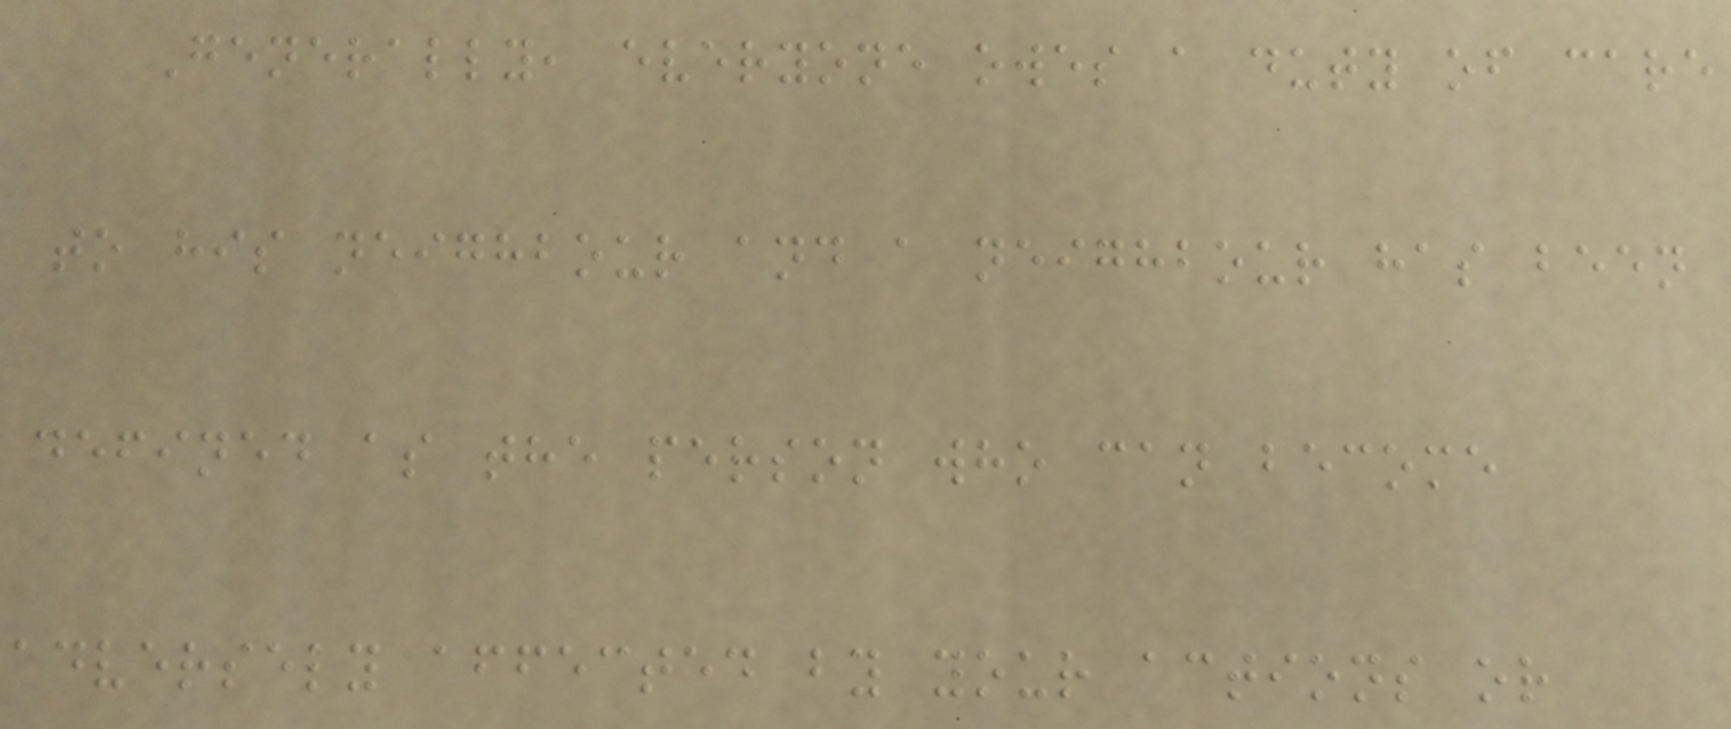Generally, everyone owes a duty of care
to his neighbour and a neighbour has been
defined as the person who can become
adversely affected by your actions or
